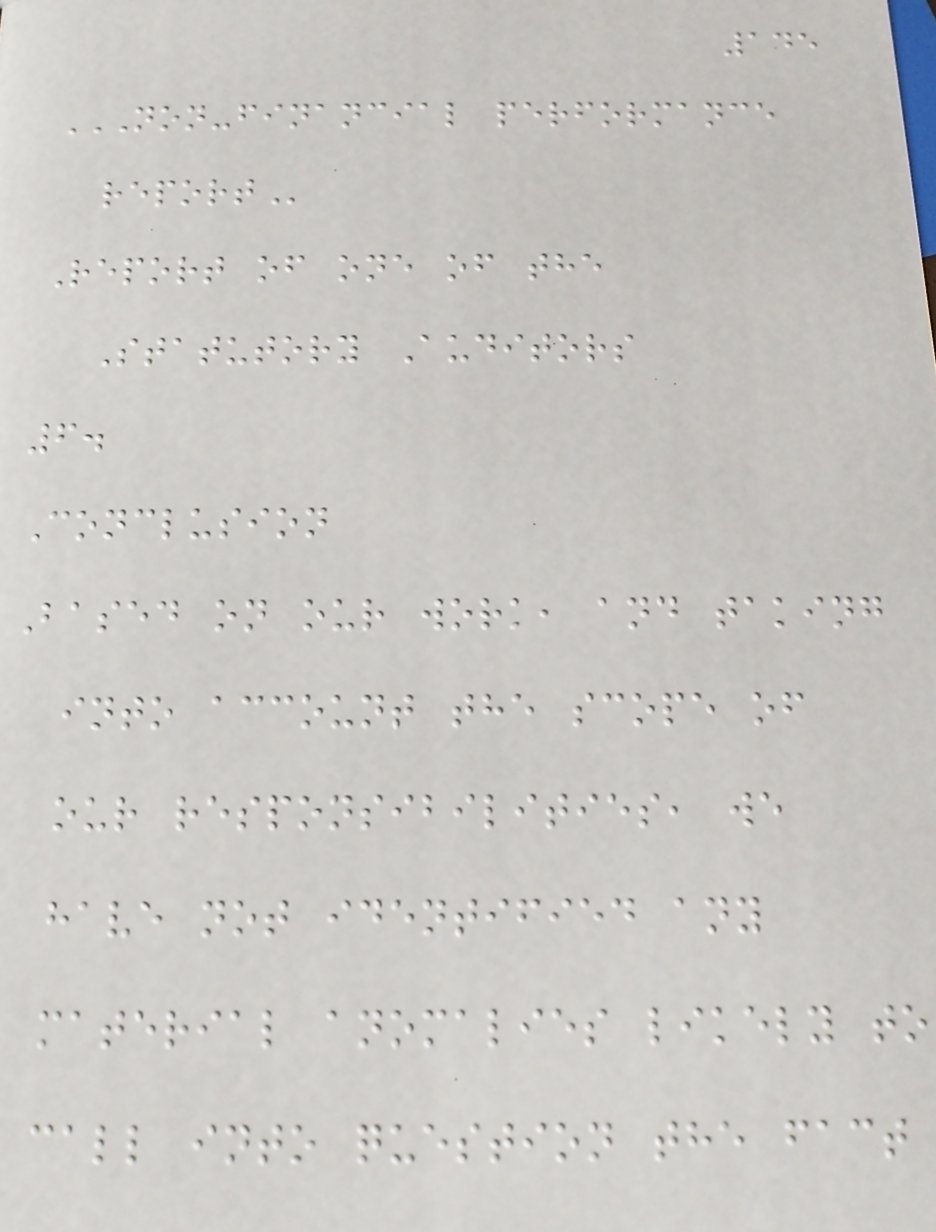145
NON-FINANCIAL PERFORMANCE
REPORT
Report of one of the
Statutory Auditors
6.
Conclusion
Based on our work, and taking
into account the scope of
our responsibilities, we
have not identified any
material anomalies likely to
call into question the fact
